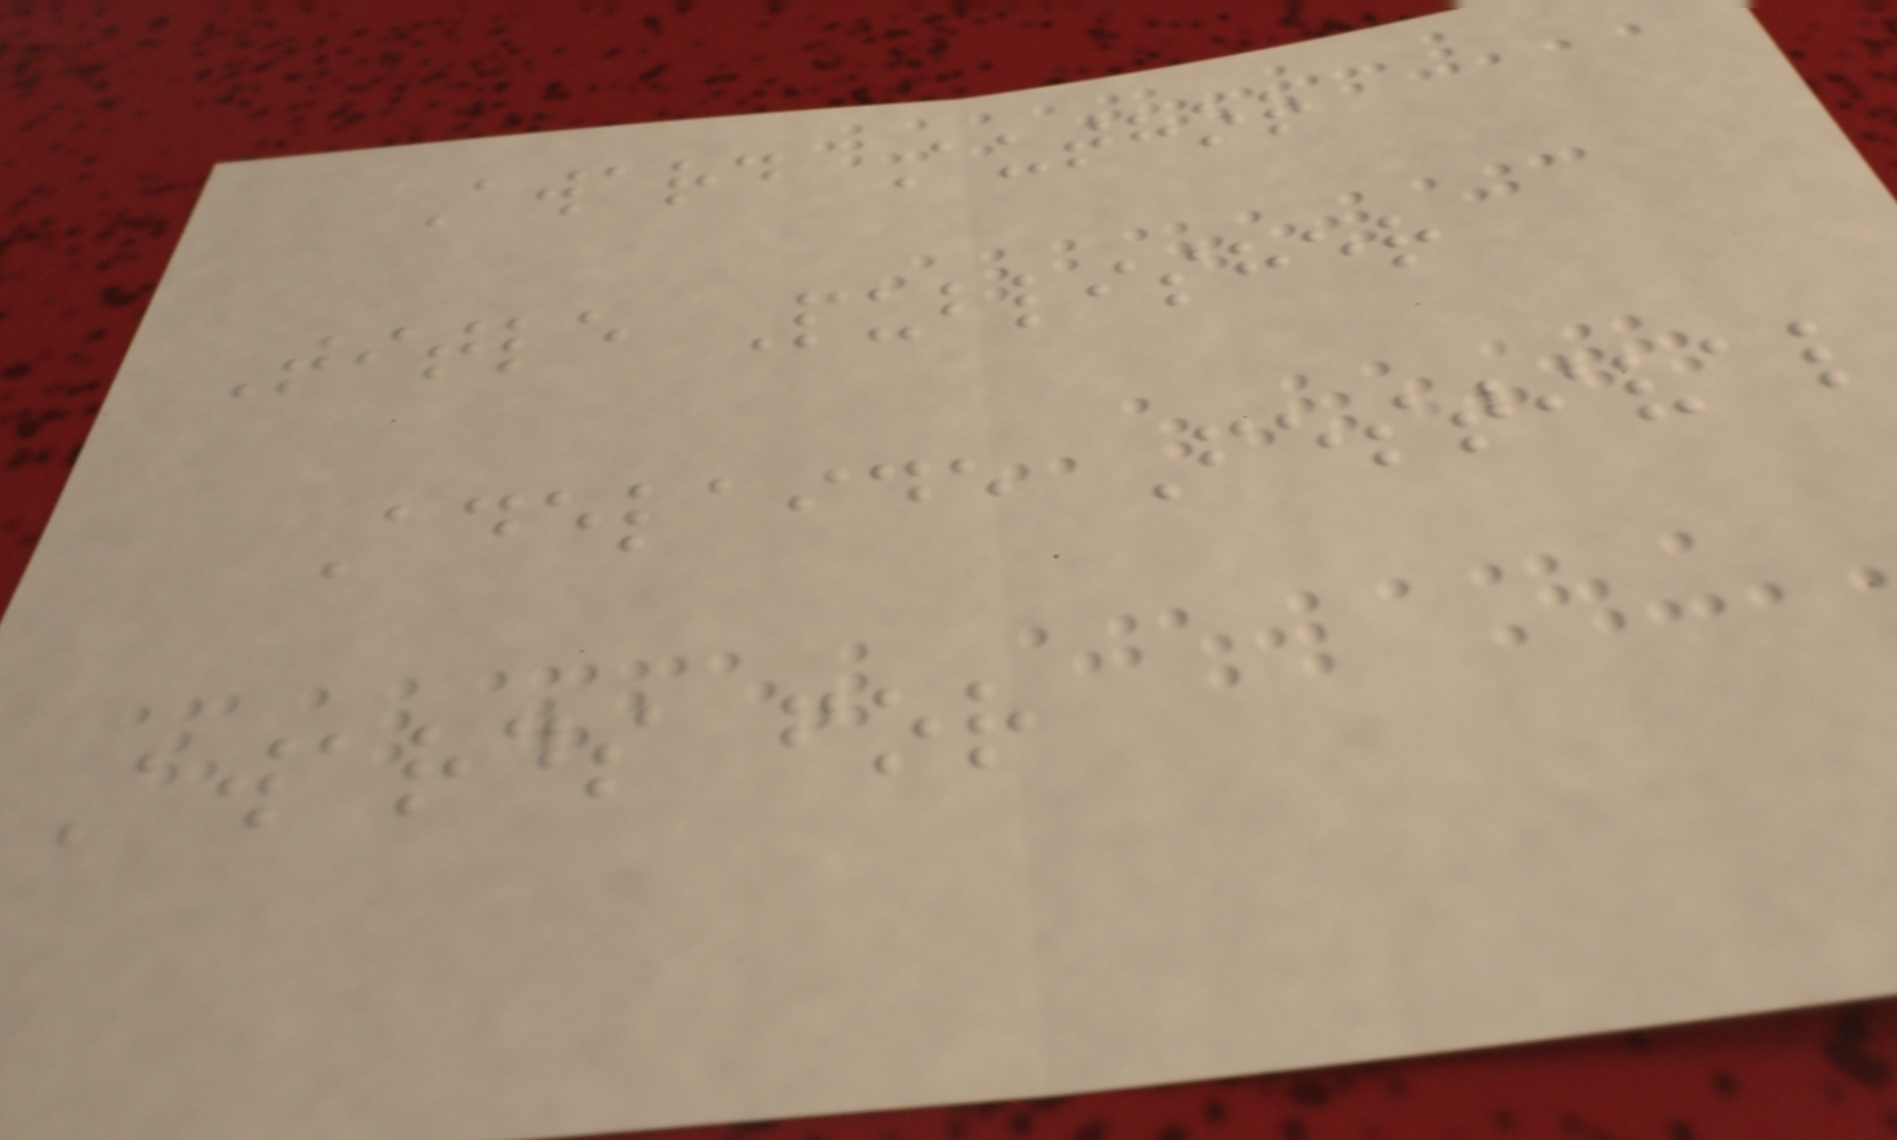Award Author
Title Publisher
Adelaide Festival
Awards for
